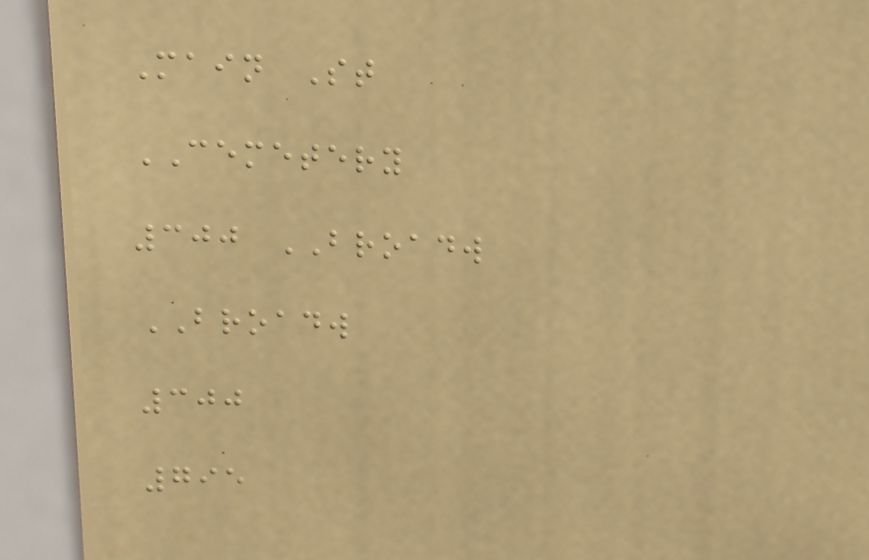Main St
CEMETERY
300 BROADW
BROADW
300
795
